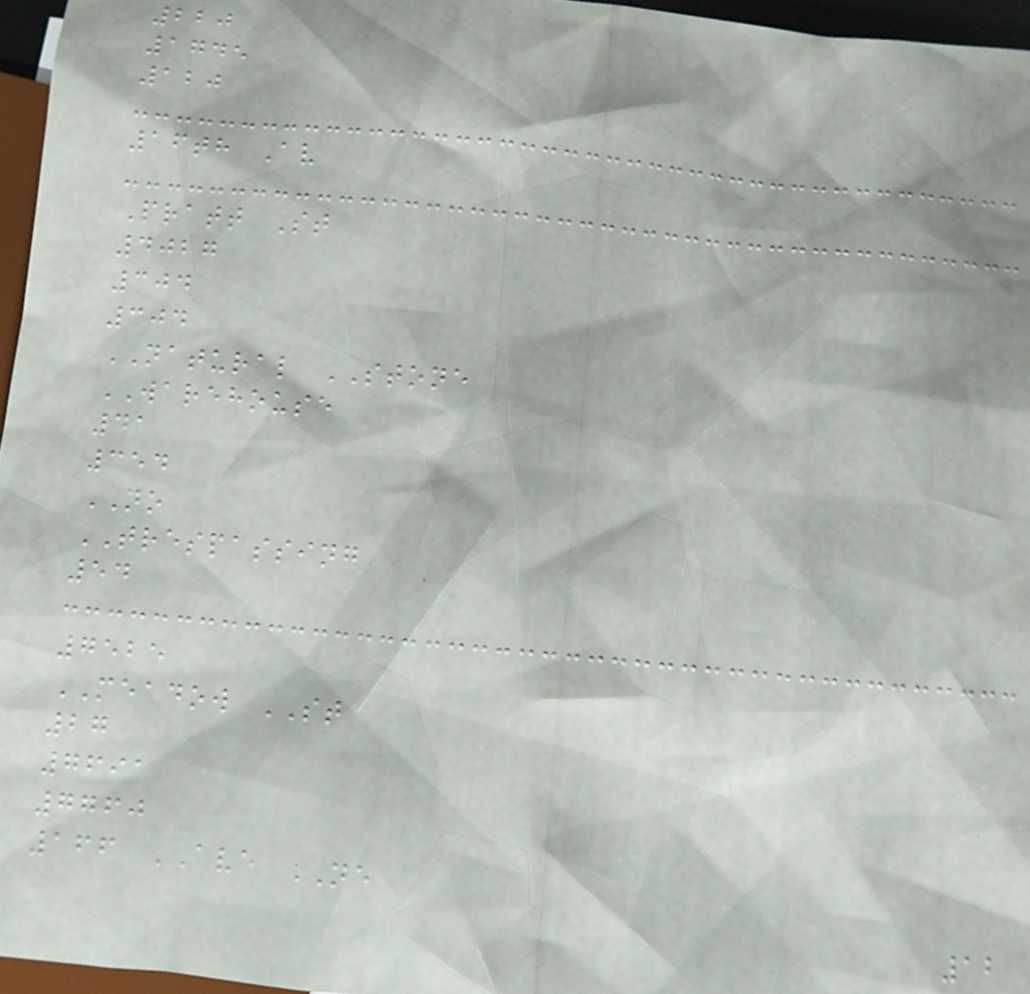220
1745
120
16th Av
Pratt St
4027
304
304
NATURAL STONE
WAREHOUSE
41
354
NO
TRESPASSING
54
7525
MEADOW ST
27
7691
7760
166 AVE NE
12
